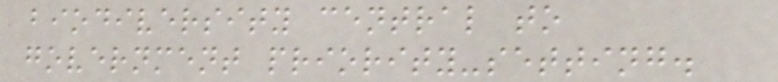biodiversity central to
government priority-setting.
